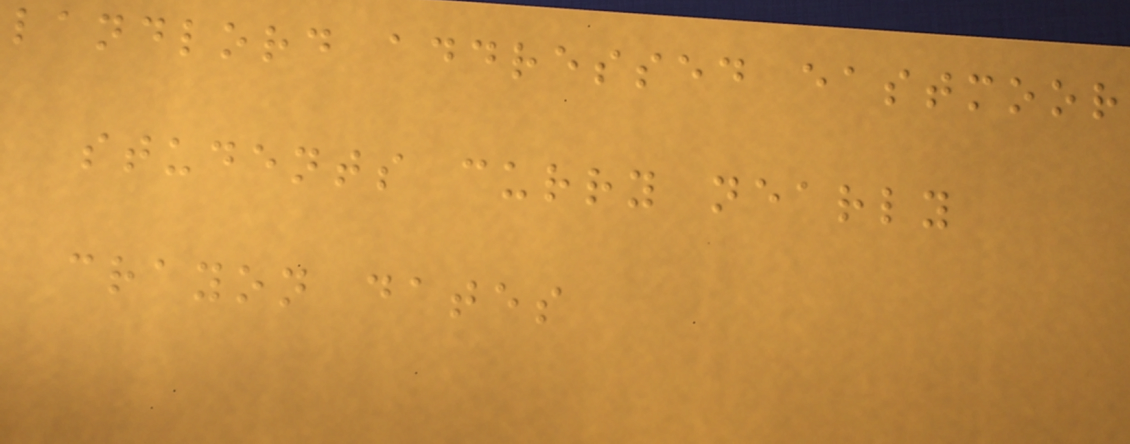landlord addressed eastmoor
students curry nearly
crayon dates
